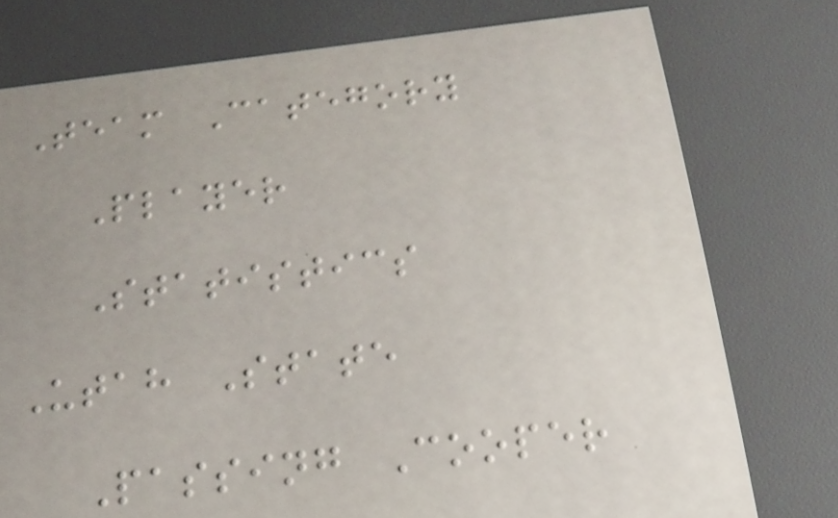Team Category
Player
Statistics
Utah State
Passing Cooper
